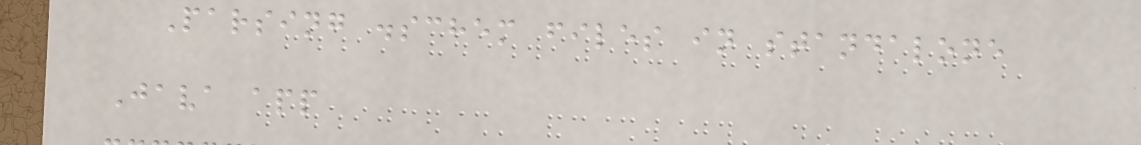Parsing .schem files in standalone
Java app
